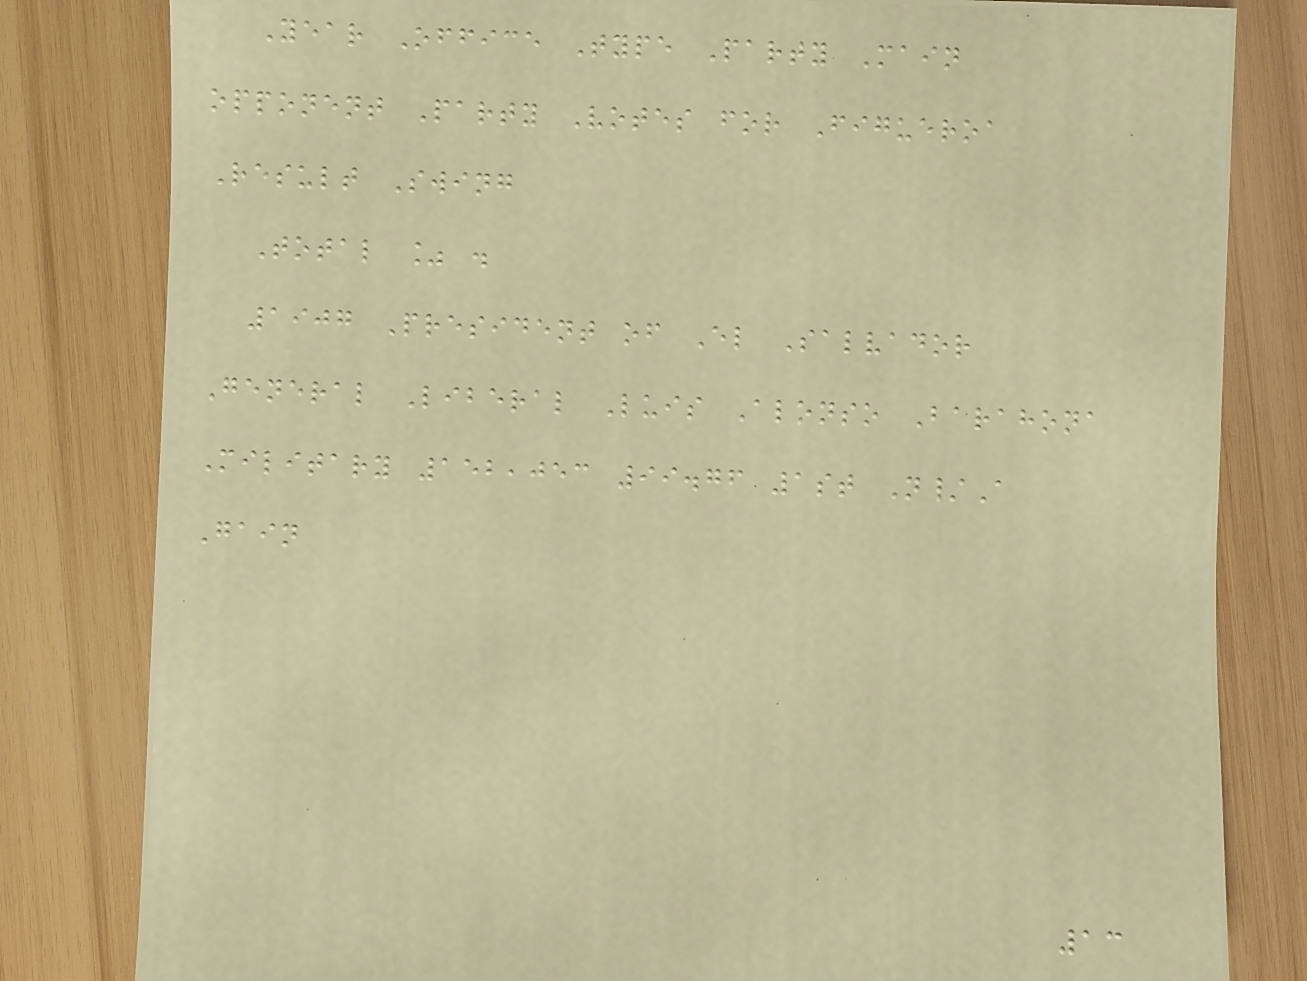Year Office Type Party Main
opponent Party Votes for Figueroa
Result Swing
Total % .
1907 President of El Salvador
General Liberal Luis Alonso Barahona
Military 152,053 99.76 1st N/A
Gain
13
